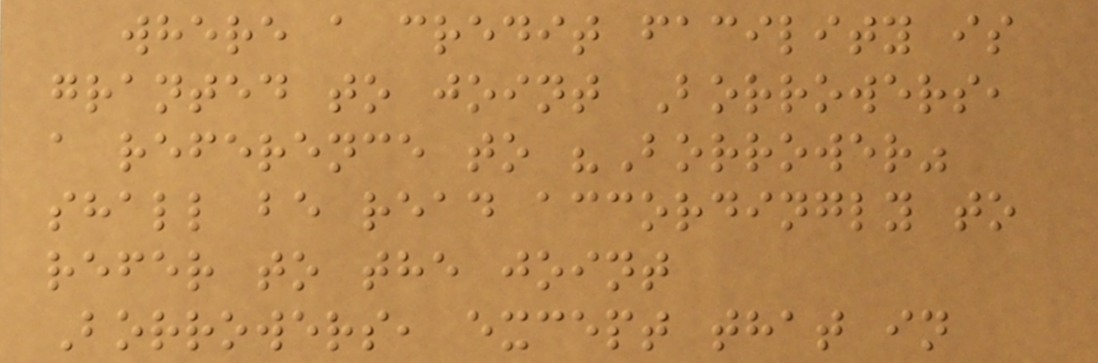where a credit facility is
granted to joint Borrowers,
a reference to "Borrower"
shall be read accordingly to
refer to the joint
Borrowers, except that in
